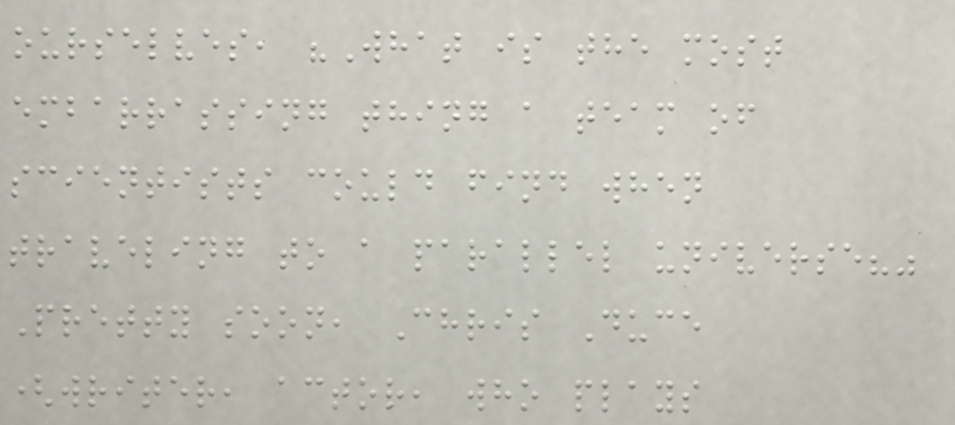ourselves, "What is the most
embarrassing thing a team of
scientists could find when
traveling to a parallel universe?"
Pretty soon, Chris Duce
(writer, actor, who plays
